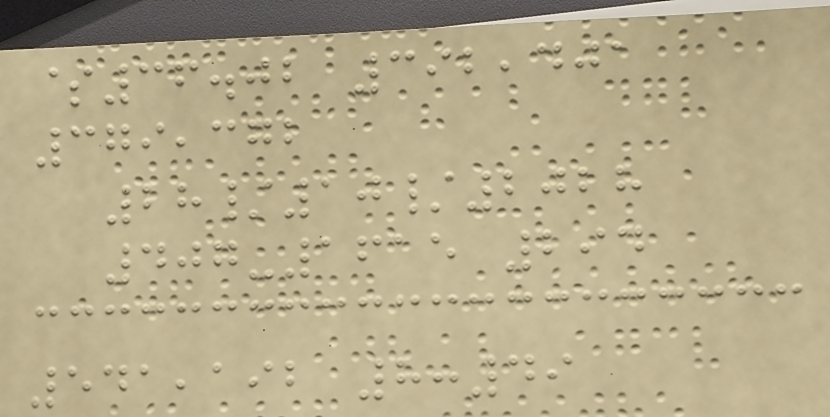$36.02 392,401
379,372
28/10/2028
407-1615 294
541,192 8:49
